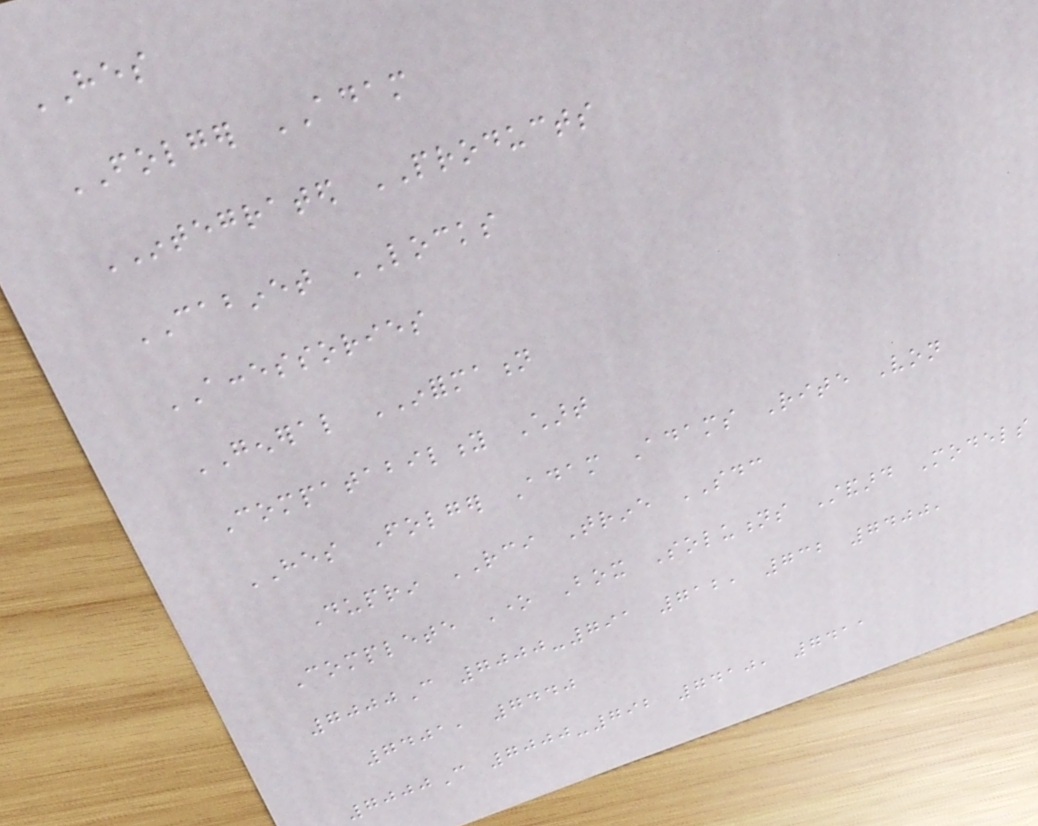HES
FOLGER ADAM
INTEGRATED PRODUCTS
CABINET LOCKS
ACCESSORIES
GENERAL INFORMATION
Compatability Chart
HES Folger Adam Adams Rite Von
Duprin RCI Trine SDC
Complete One Box Solutions Standard Models
7000C 7000-791 712, 732 7400,
7401, 7440
7000C 7000-792 7410, 7411
